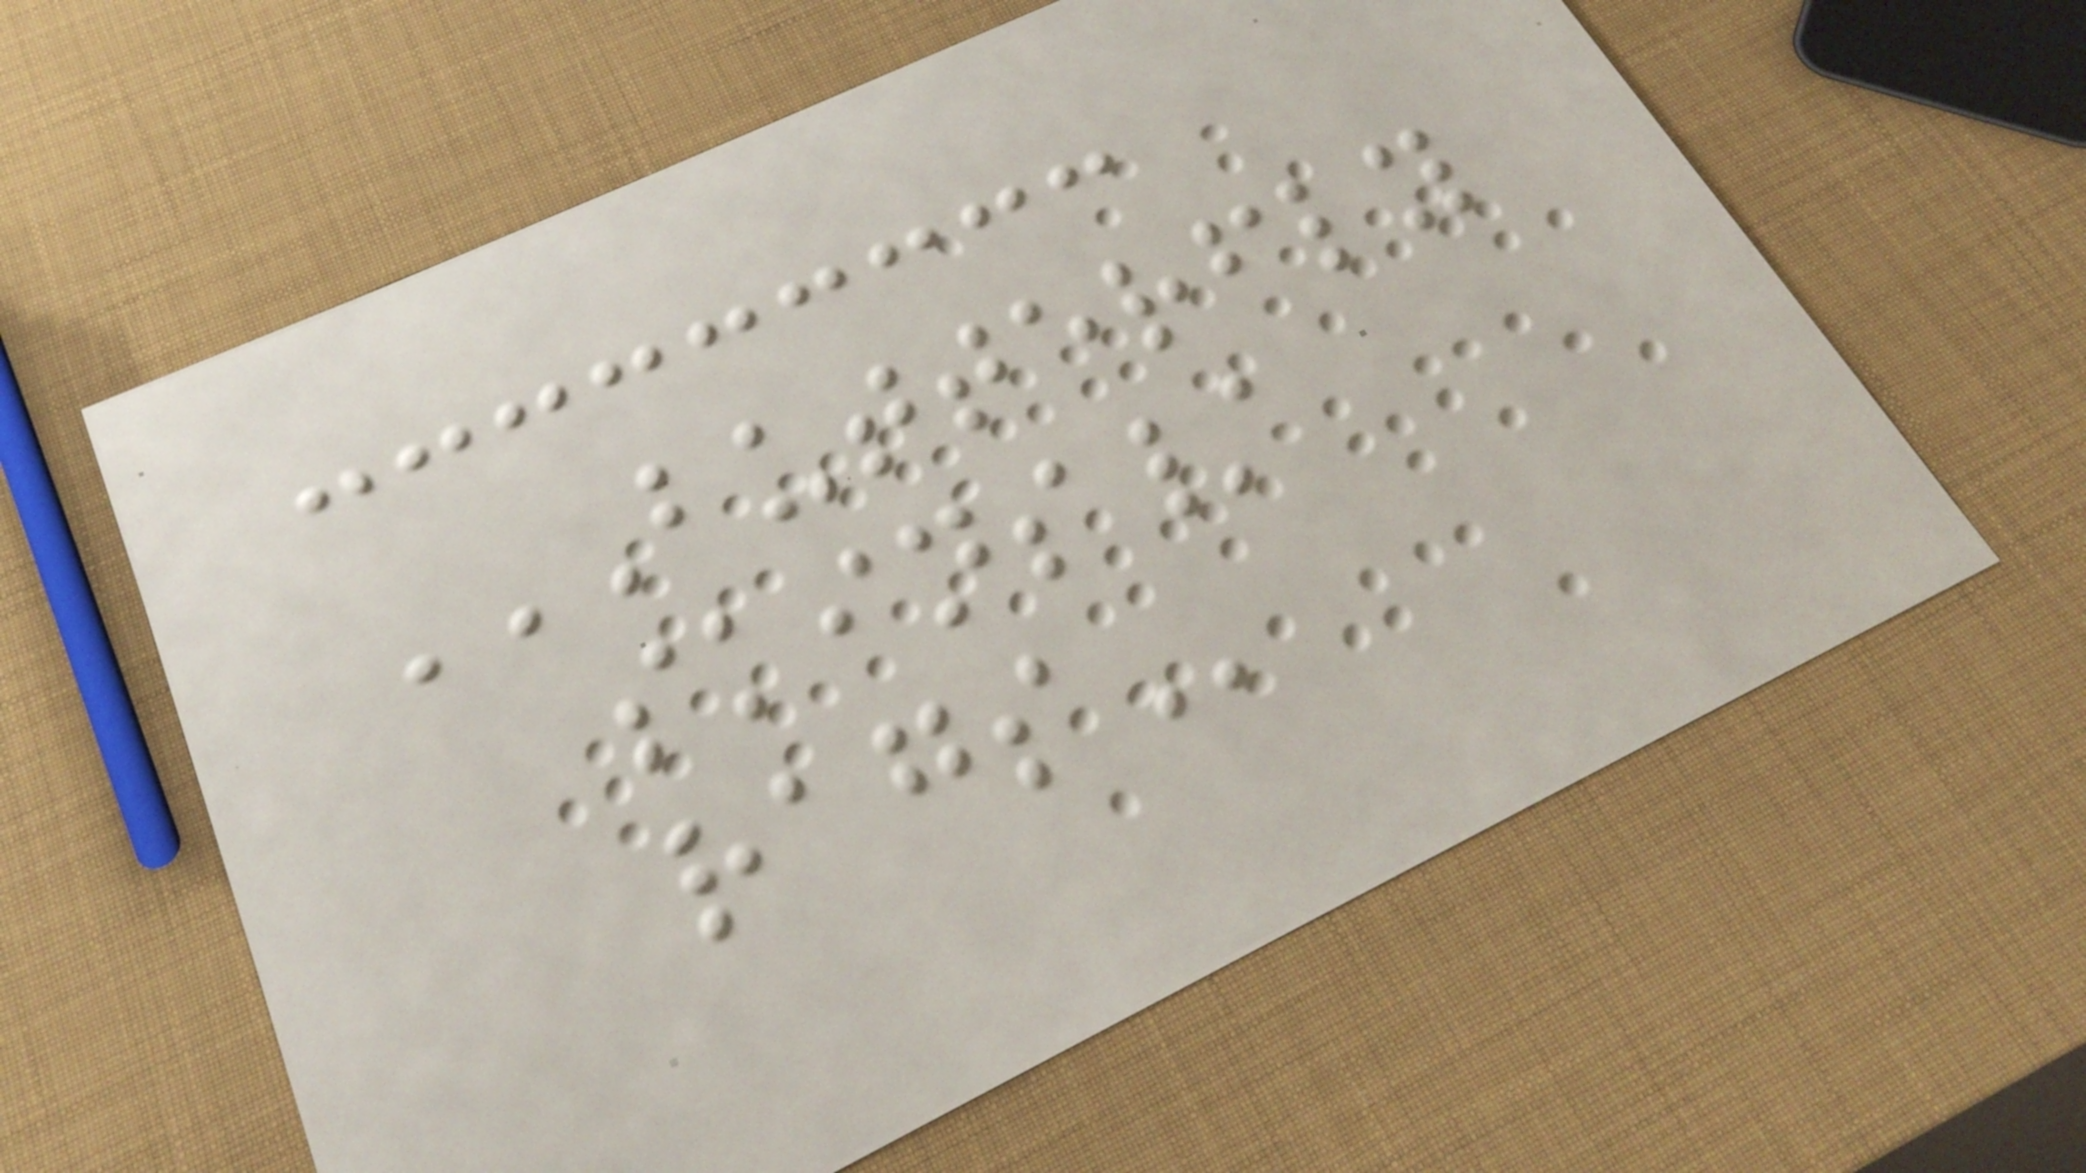BUTTERFLY
SKINS/
RAGS
